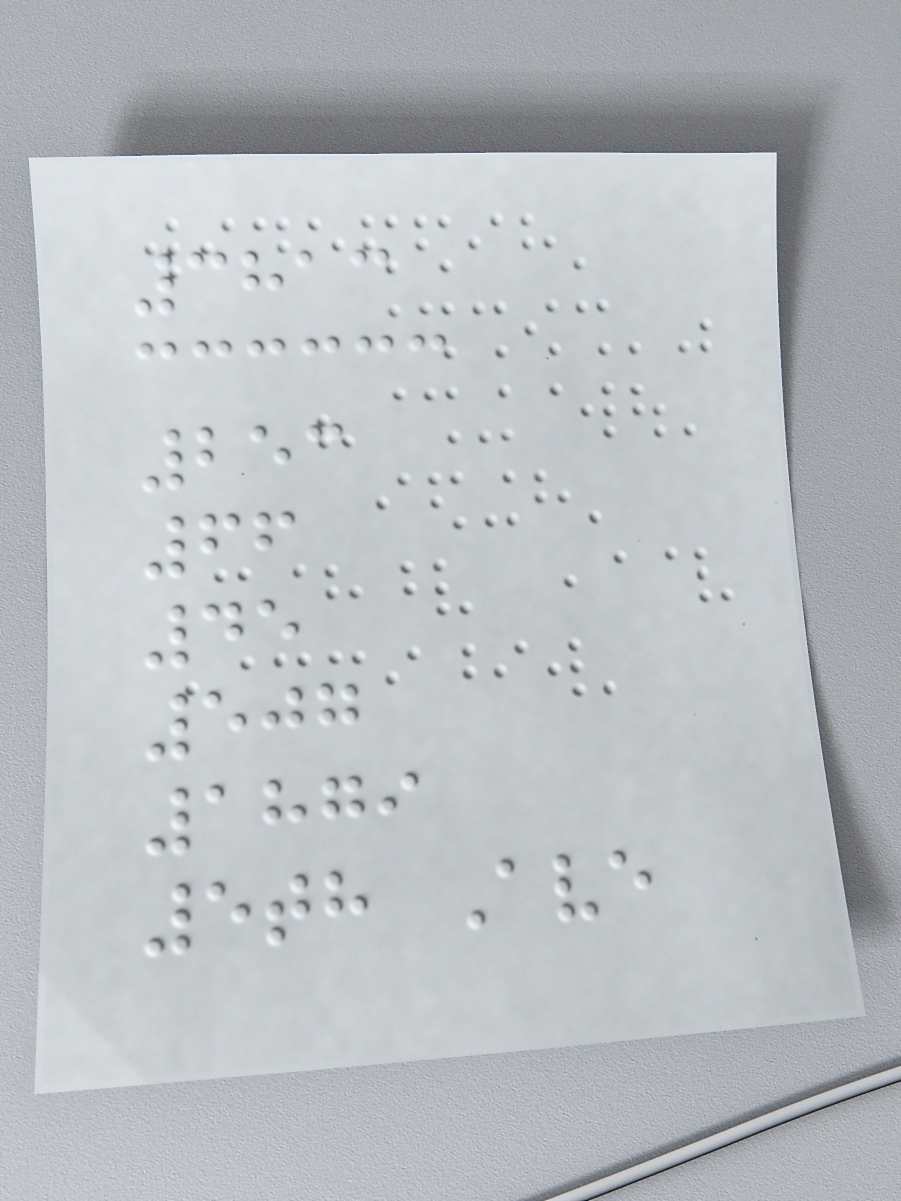3813
253
66
45
507
1879
5th Ave
